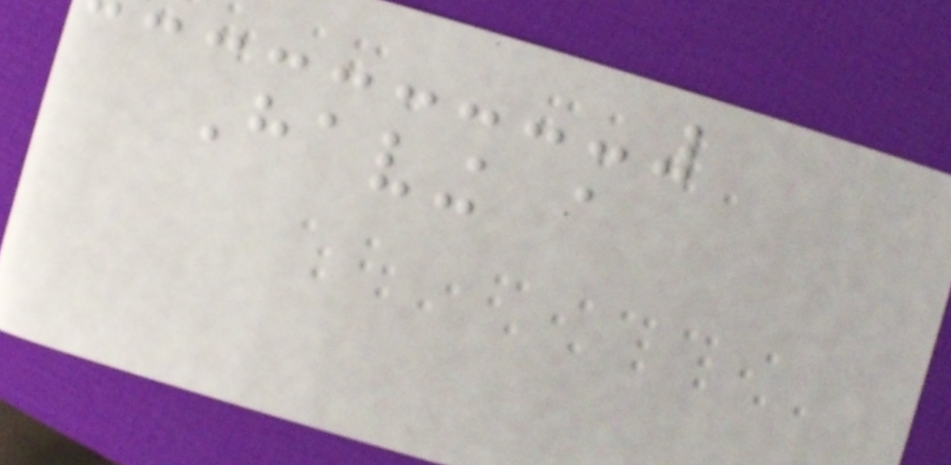Having a
